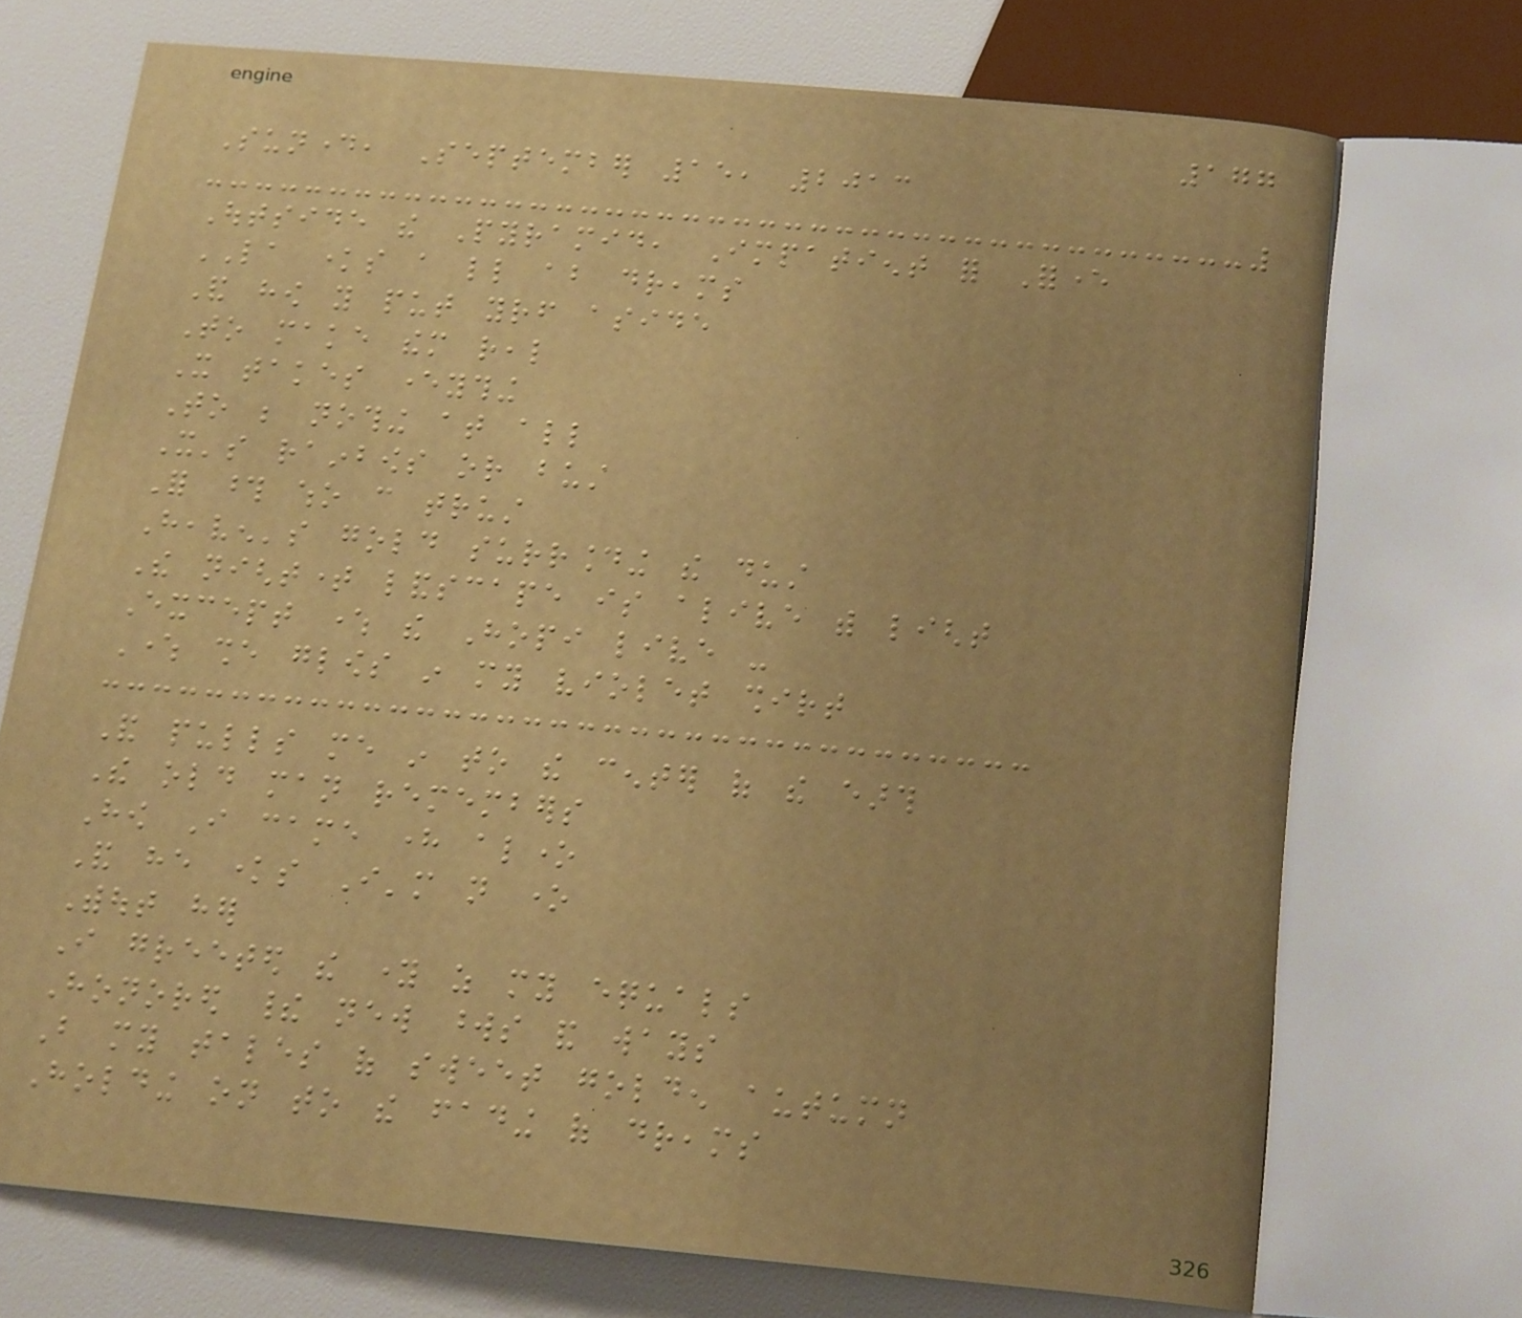177
Sunday, September 15, 2013
Outside the Pyramid, Impatient for Forever
LA knows a little about dreams
And how you put yourself aside
To make them real
It takes everything
To be nothing at all
It's rainbows or bust
For those who can trust
Heaven's gold surrounding the dust
The nighttime landscape is alive with light
Except where the Hopi live -
Where she glows in my violet shirt
And pulls me in to the center of the earth
The old man remembers
How I came here alone
And he knows I'm not one
Without her
I greeted the young as my equals
Honored their new words and ways
But my tales of sweet golden autumn
Holding on to the fading of dreams
